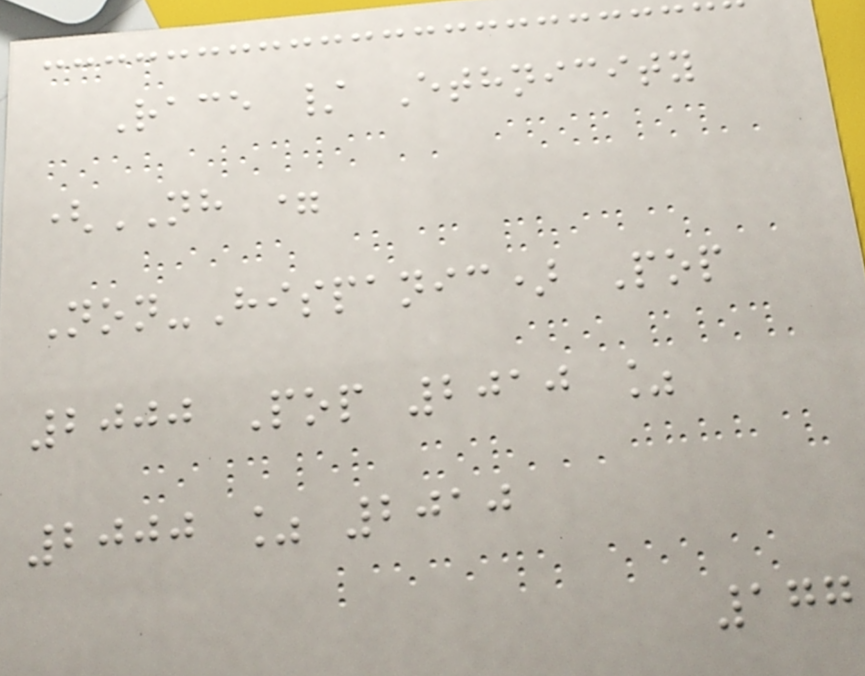Race / Ethnicity
(NH =
Non-Hispanic) Pop
2000 Pop 2010 %
2000 % 2010
177
